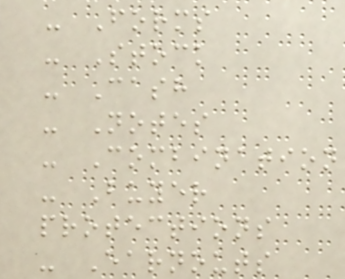- Forms
- Stock
- Cash
- Notes
- Combination
- Buyer
protections
- Earnouts
